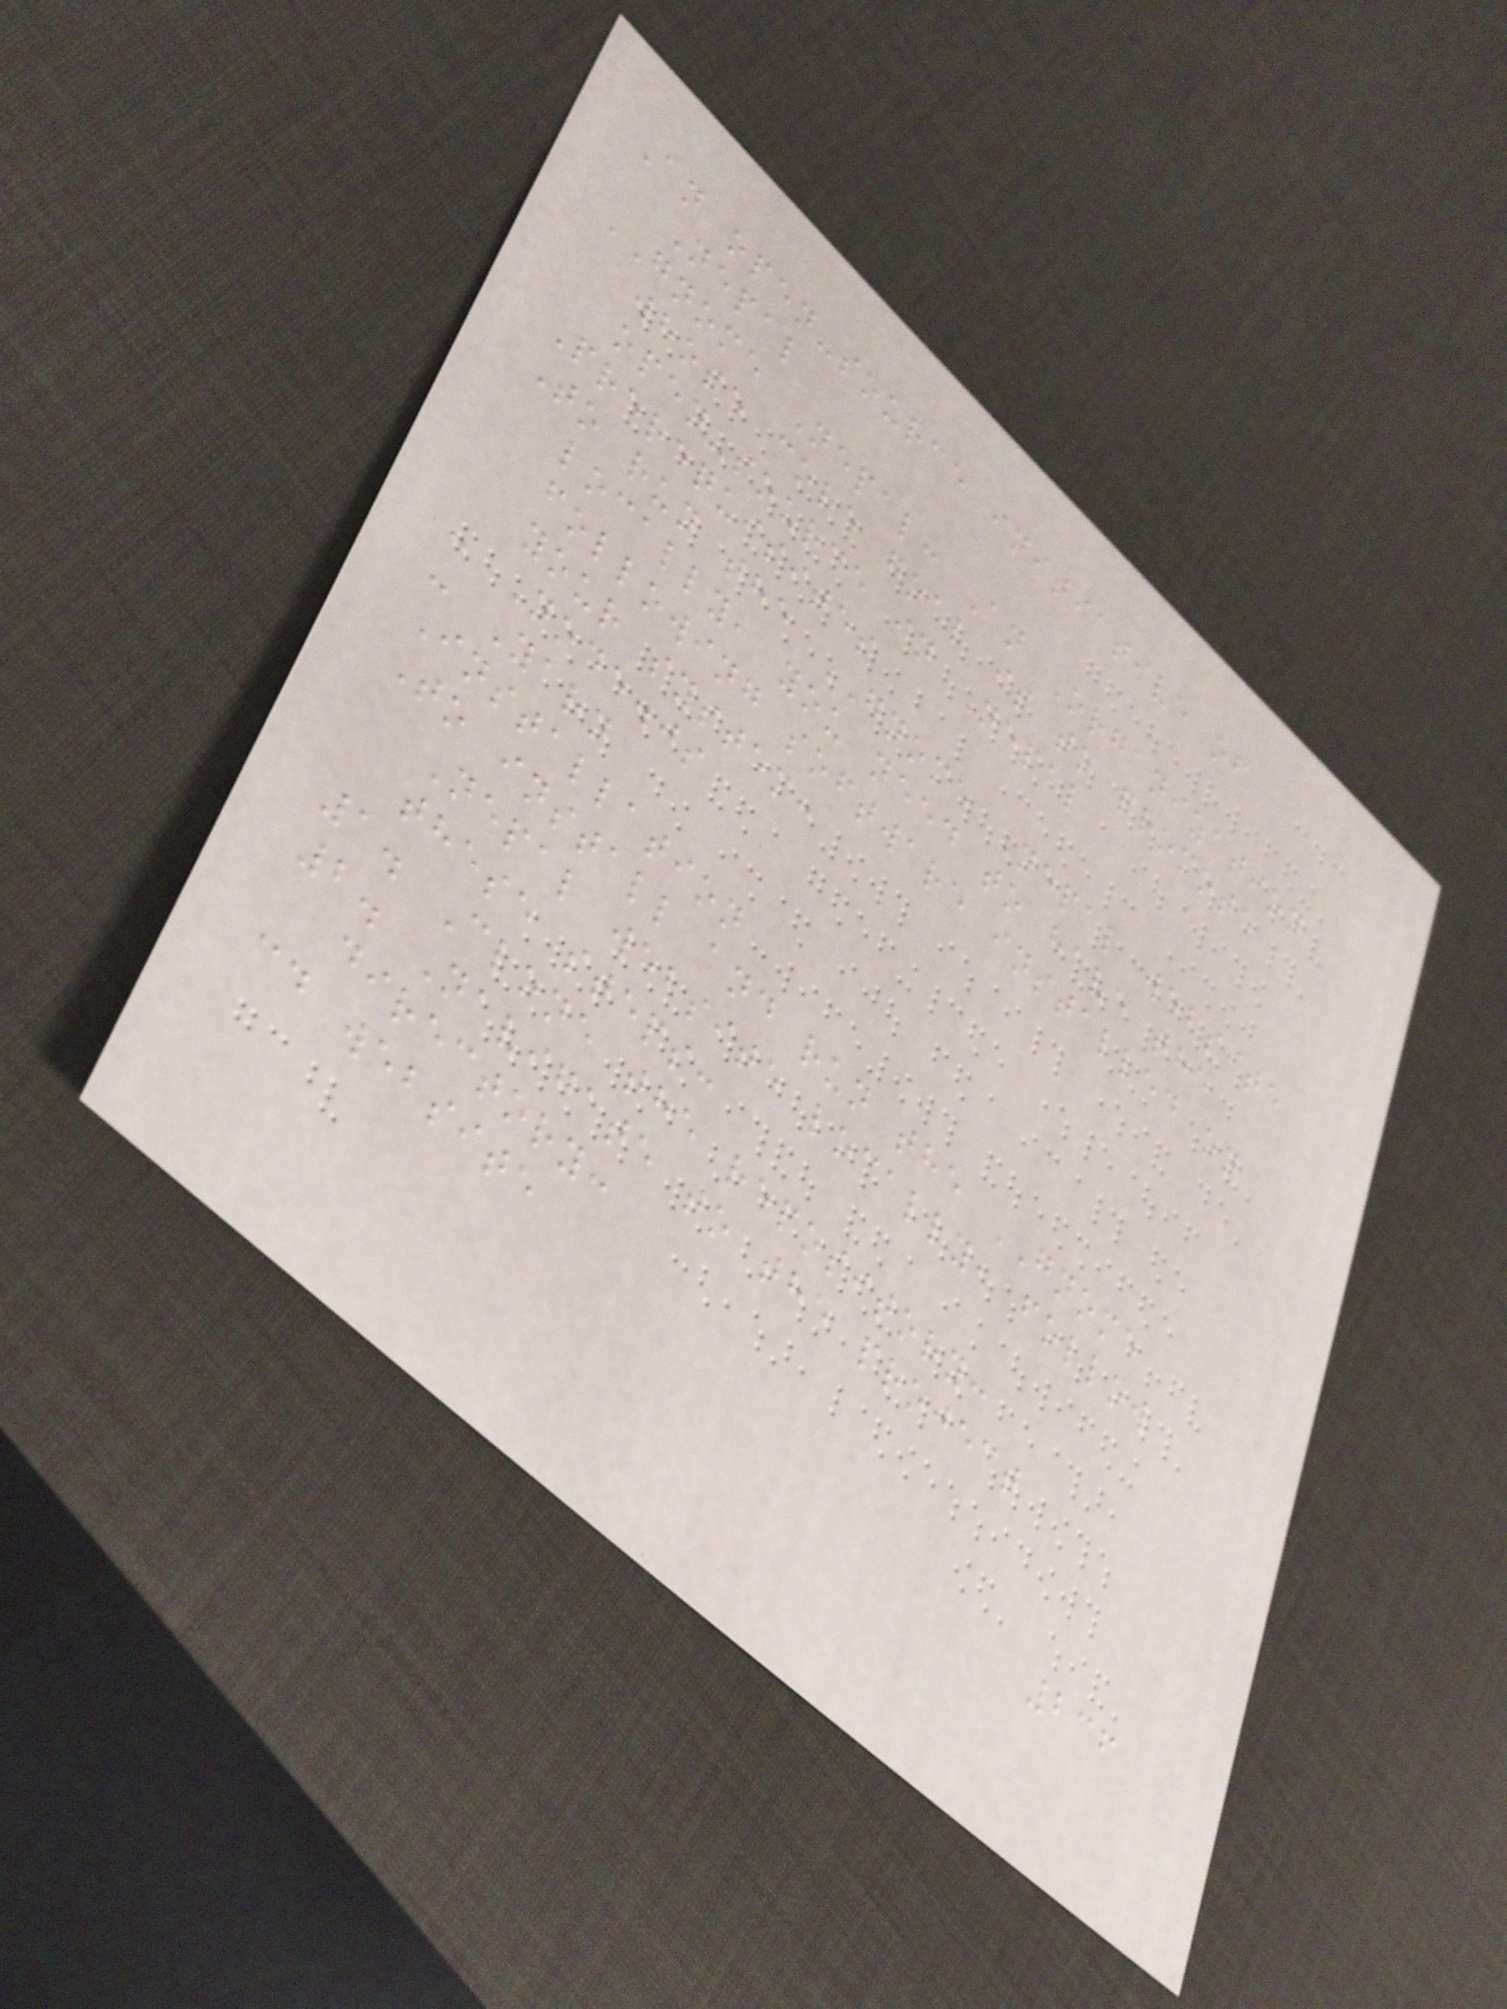An open-source initiative of
Nepal
GNOME Nepal: An Organization
whose core goal is to promote
open-source in Nepal
Prerequisites
To run the GNOME Nepal website
locally, you need to have the
following software installed on
your system:
- Node.js
- Yarn
Installation
To install and run the GNOME
Nepal website locally, follow
these steps:
1. Clone the repository:
2. Navigate to the project
directory:
cd website
236
